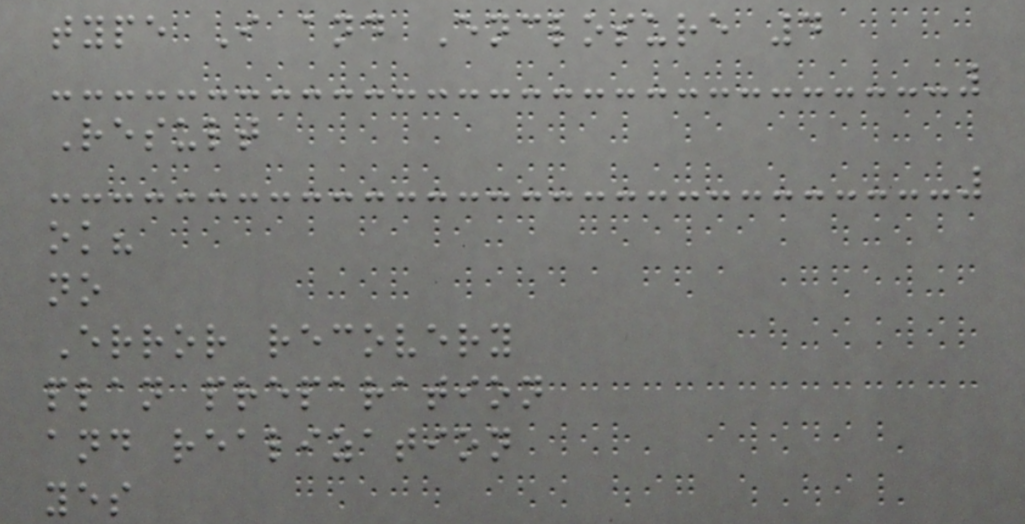type I and Enclosure 4
Result
ok?
no
Error recovery
plan preparation
and realization
yes
